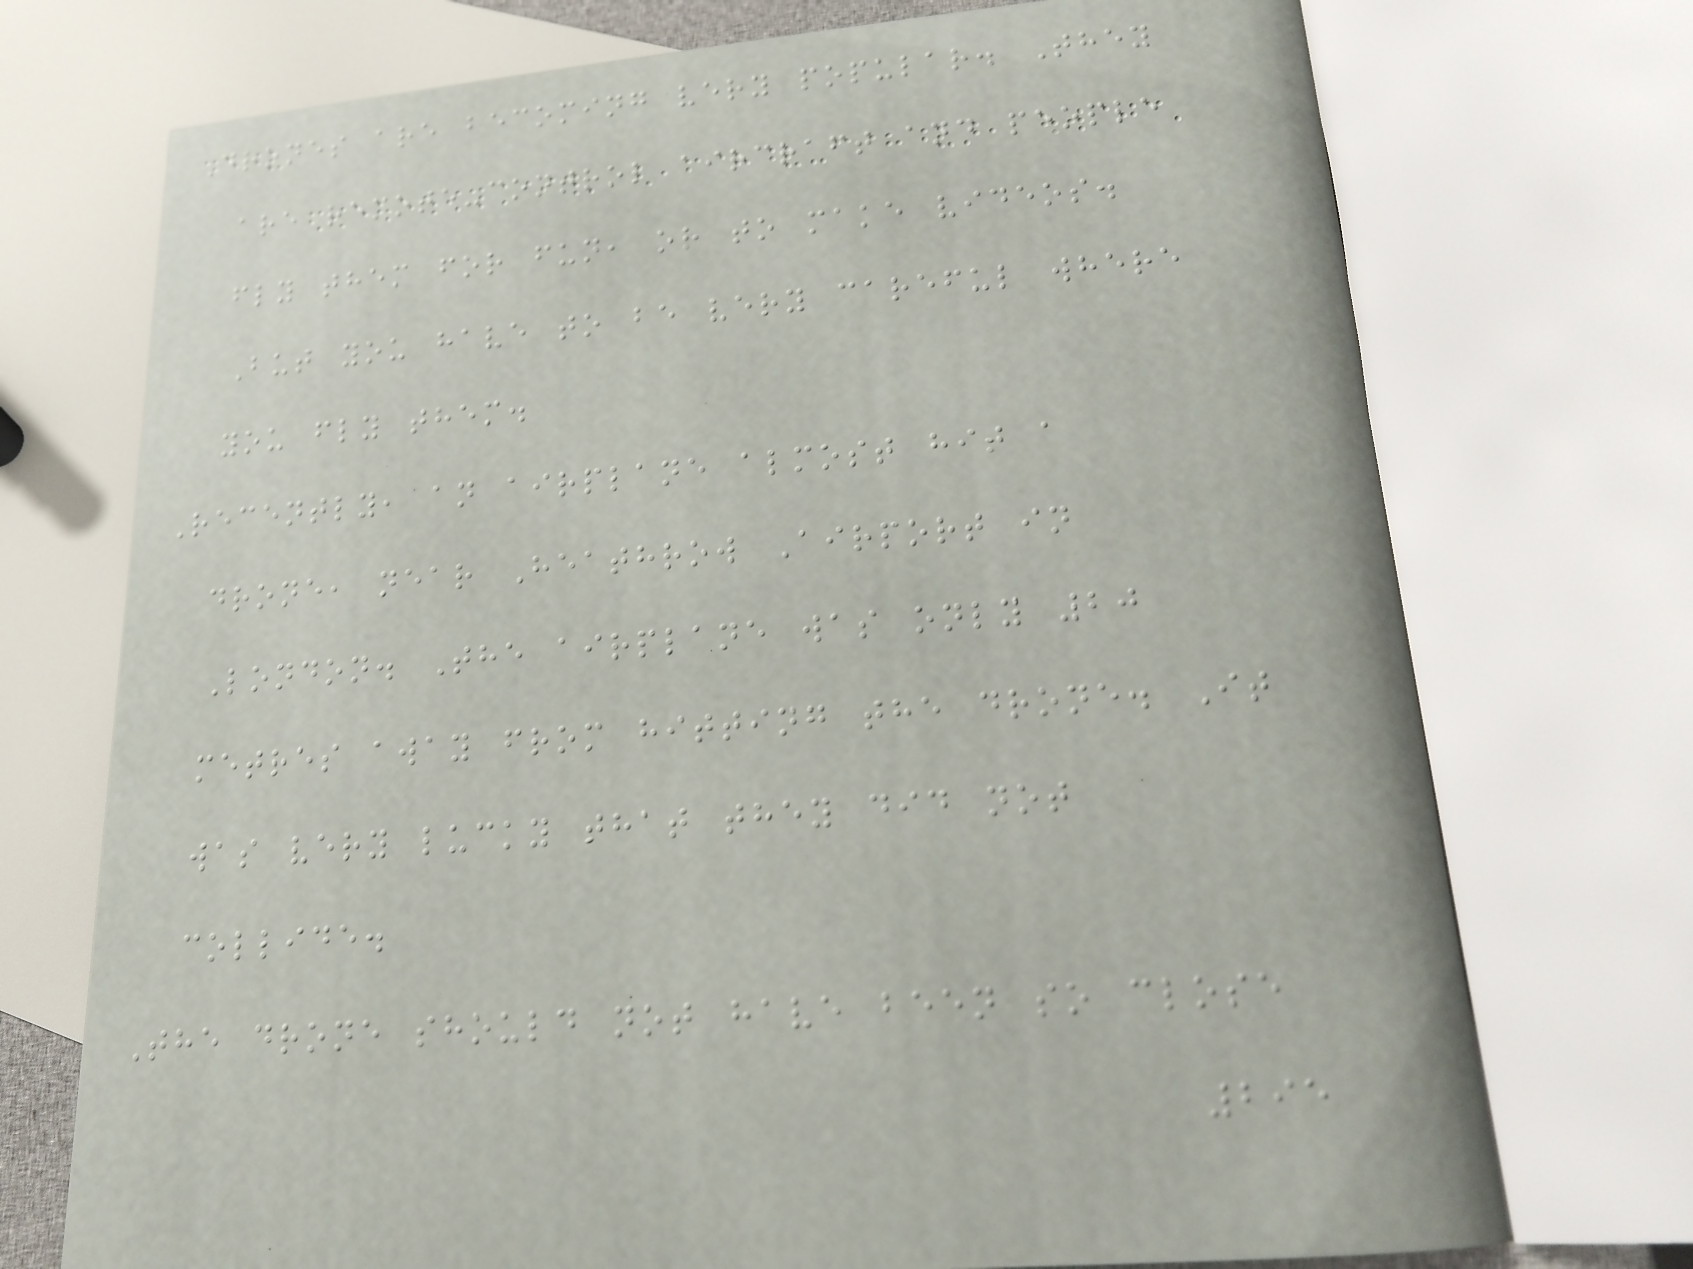Drones are becoming very popular. They
are remote-control aircraft and people
fly them for fun, or to make videos.
But you have to be very careful where
you fly them.
Recently, an airplane almost hit a
drone, near Heathrow Airport in
London. The airplane was only 20
metres away from hitting the drone. It
was very lucky that they did not
collide.
The drone should not have been so close
295
